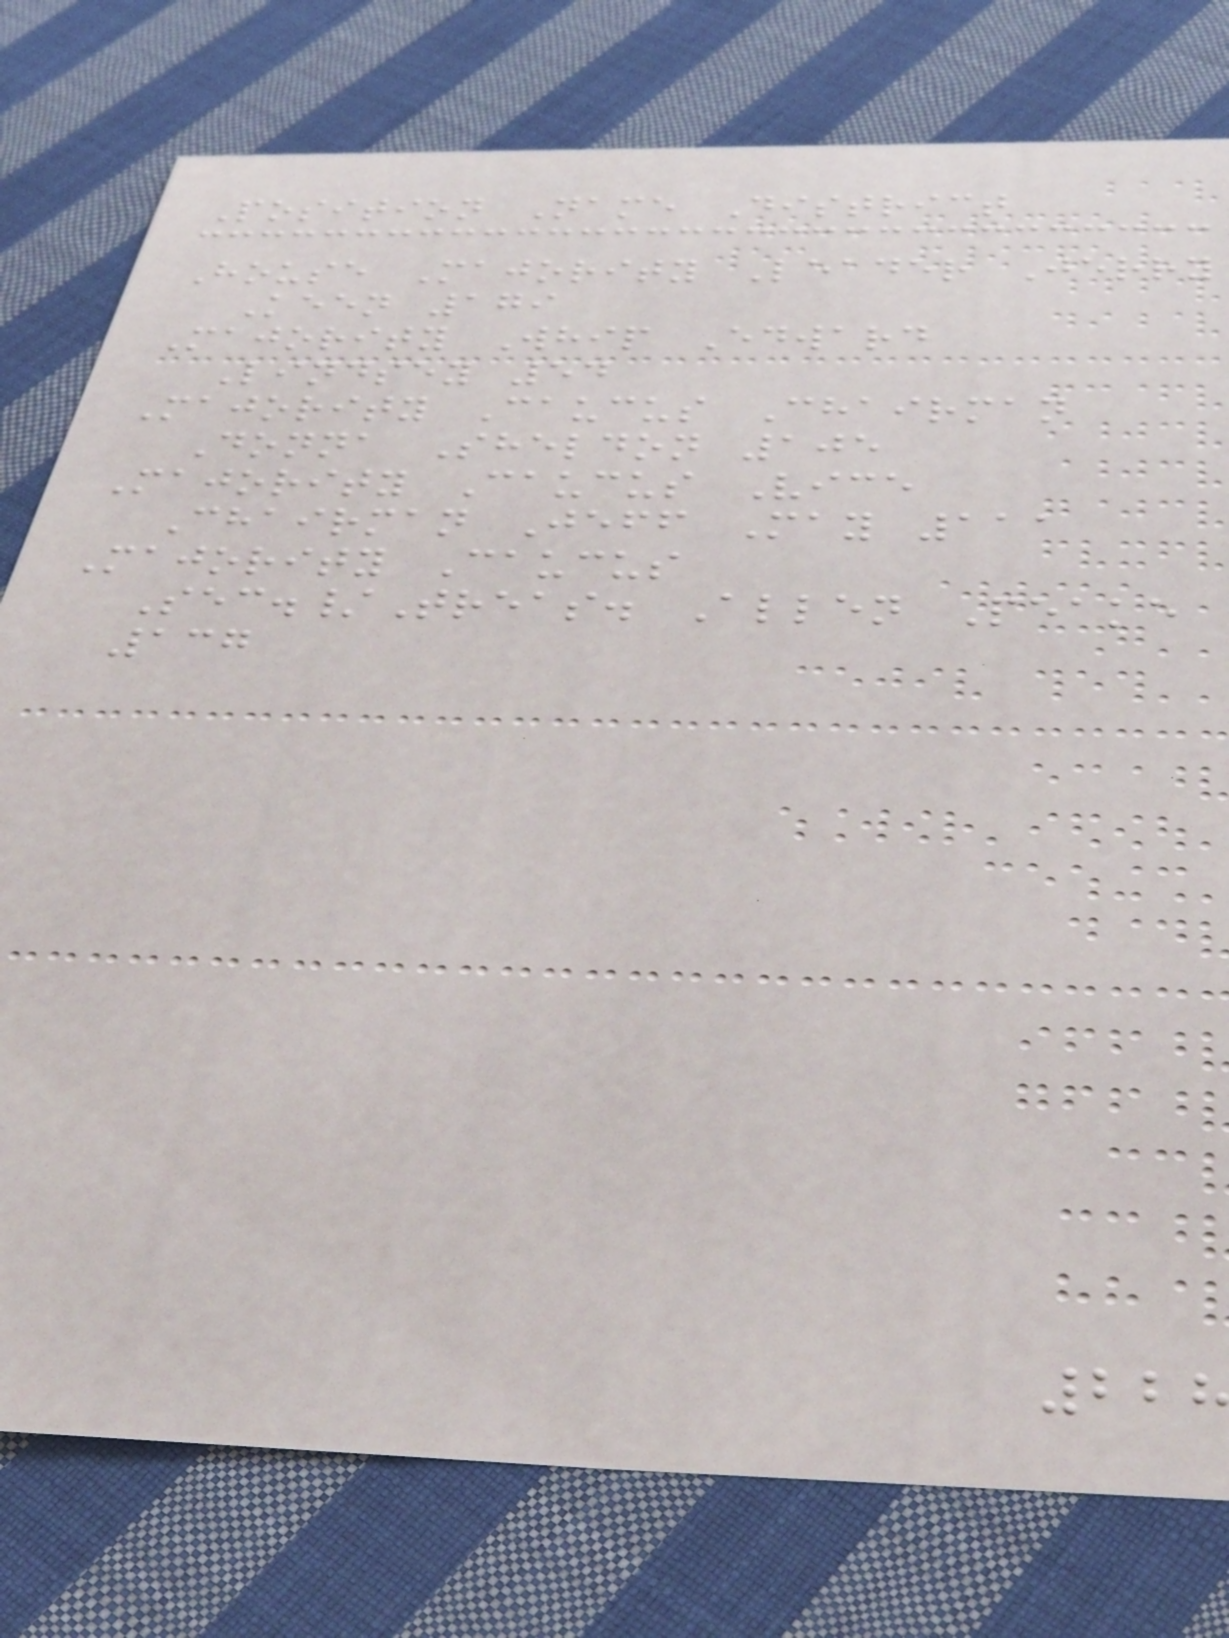Position Name District
House Majority Leader Jerry
Keen 179
Majority Whip Edward
Lindsey 54
Majority Caucus Chairman
Donna Sheldon 105
Majority Caucus Vice
Chairman Jeff May 111
Majority Caucus
Sec./Treas. Allen Peake
137
